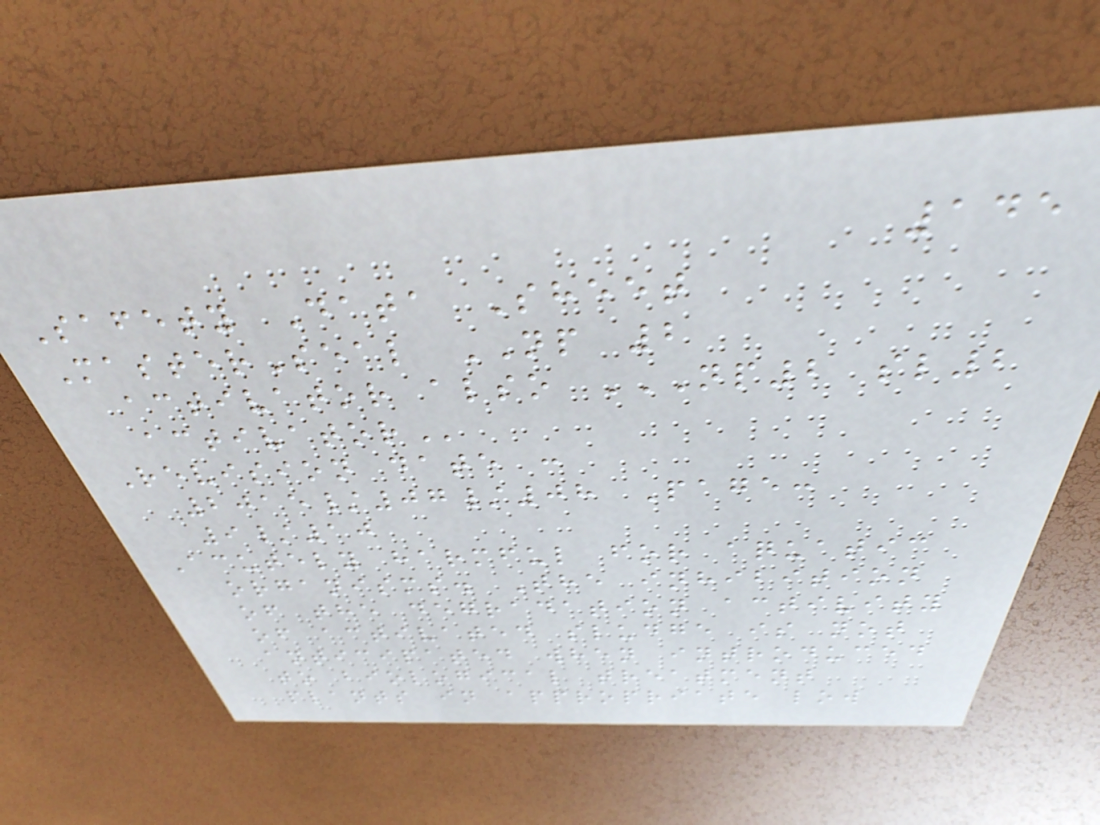145
Safety Data Sheet
MasterSeal NP 2
activator also NP2 SL2
ACTIVATOR
Revision date :
2015/07/08 Page:
9/10
Acutely harmful for aquatic
organisms. The inhibition
of the degradation activity
of activated sludge is not
anticipated when introduced
to biological treatment
plants in appropriate low
